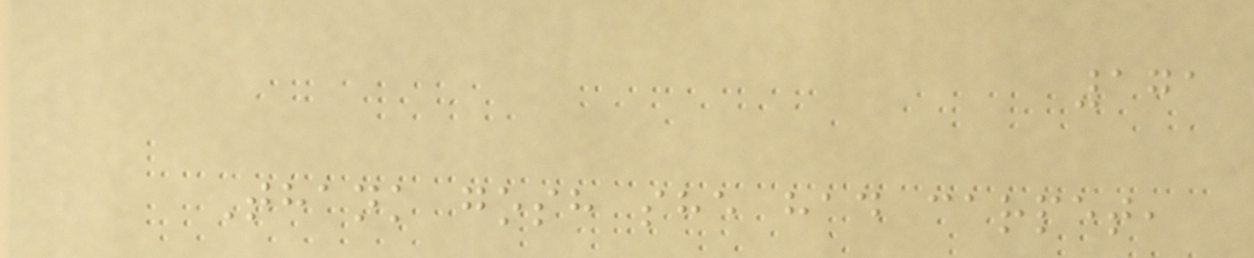171
Thank gosh she had carpet,
